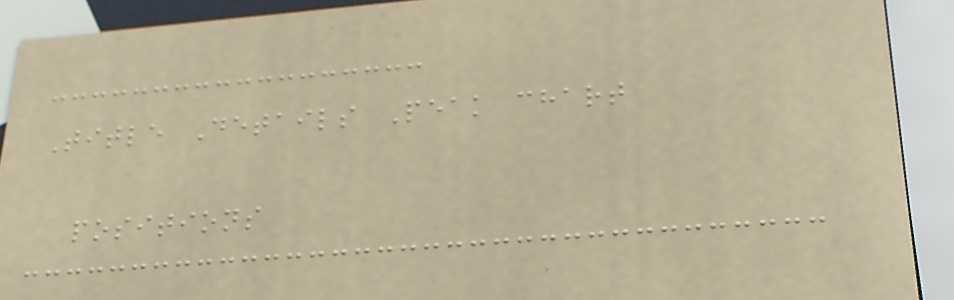Title Details Peak chart
positions
